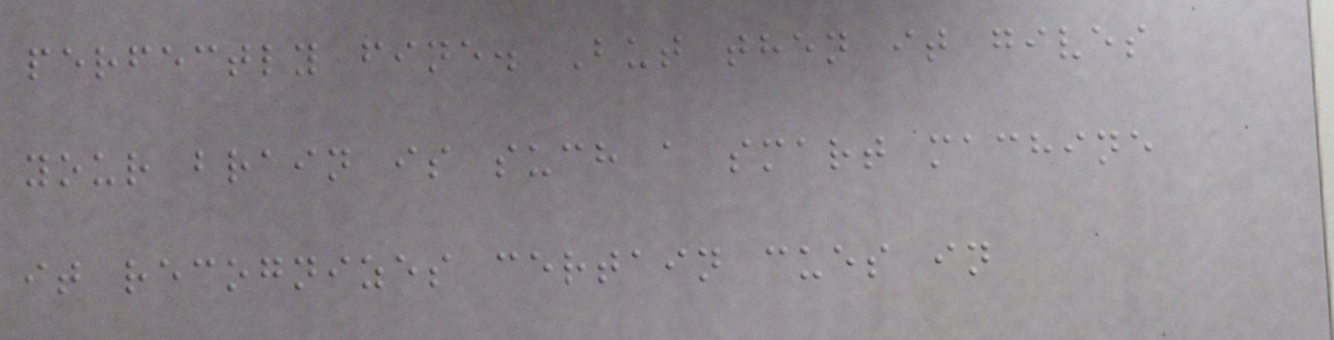perfectly fine. But then it gives
your brain is such a smart machine
it recognizes certain cues in
